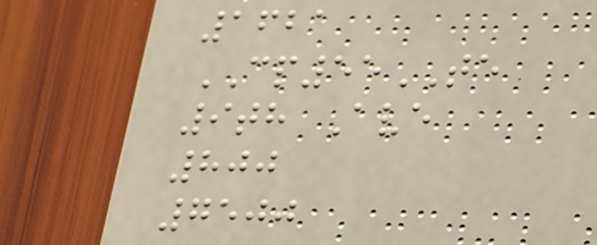1621
CP55TE
9th Ave
800
7500
